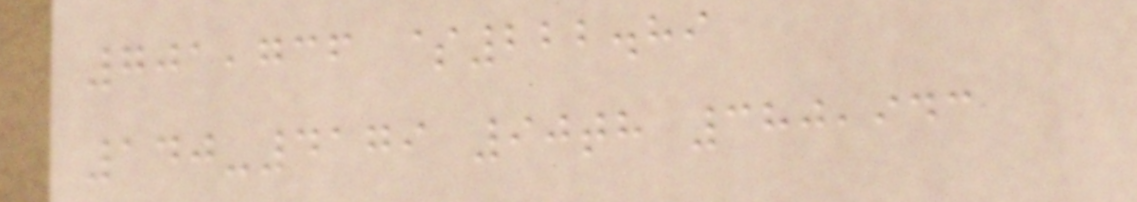701,736 $222.89
140-4179 90th 380,943
